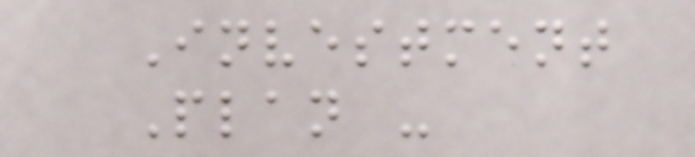Investment
Plan -
